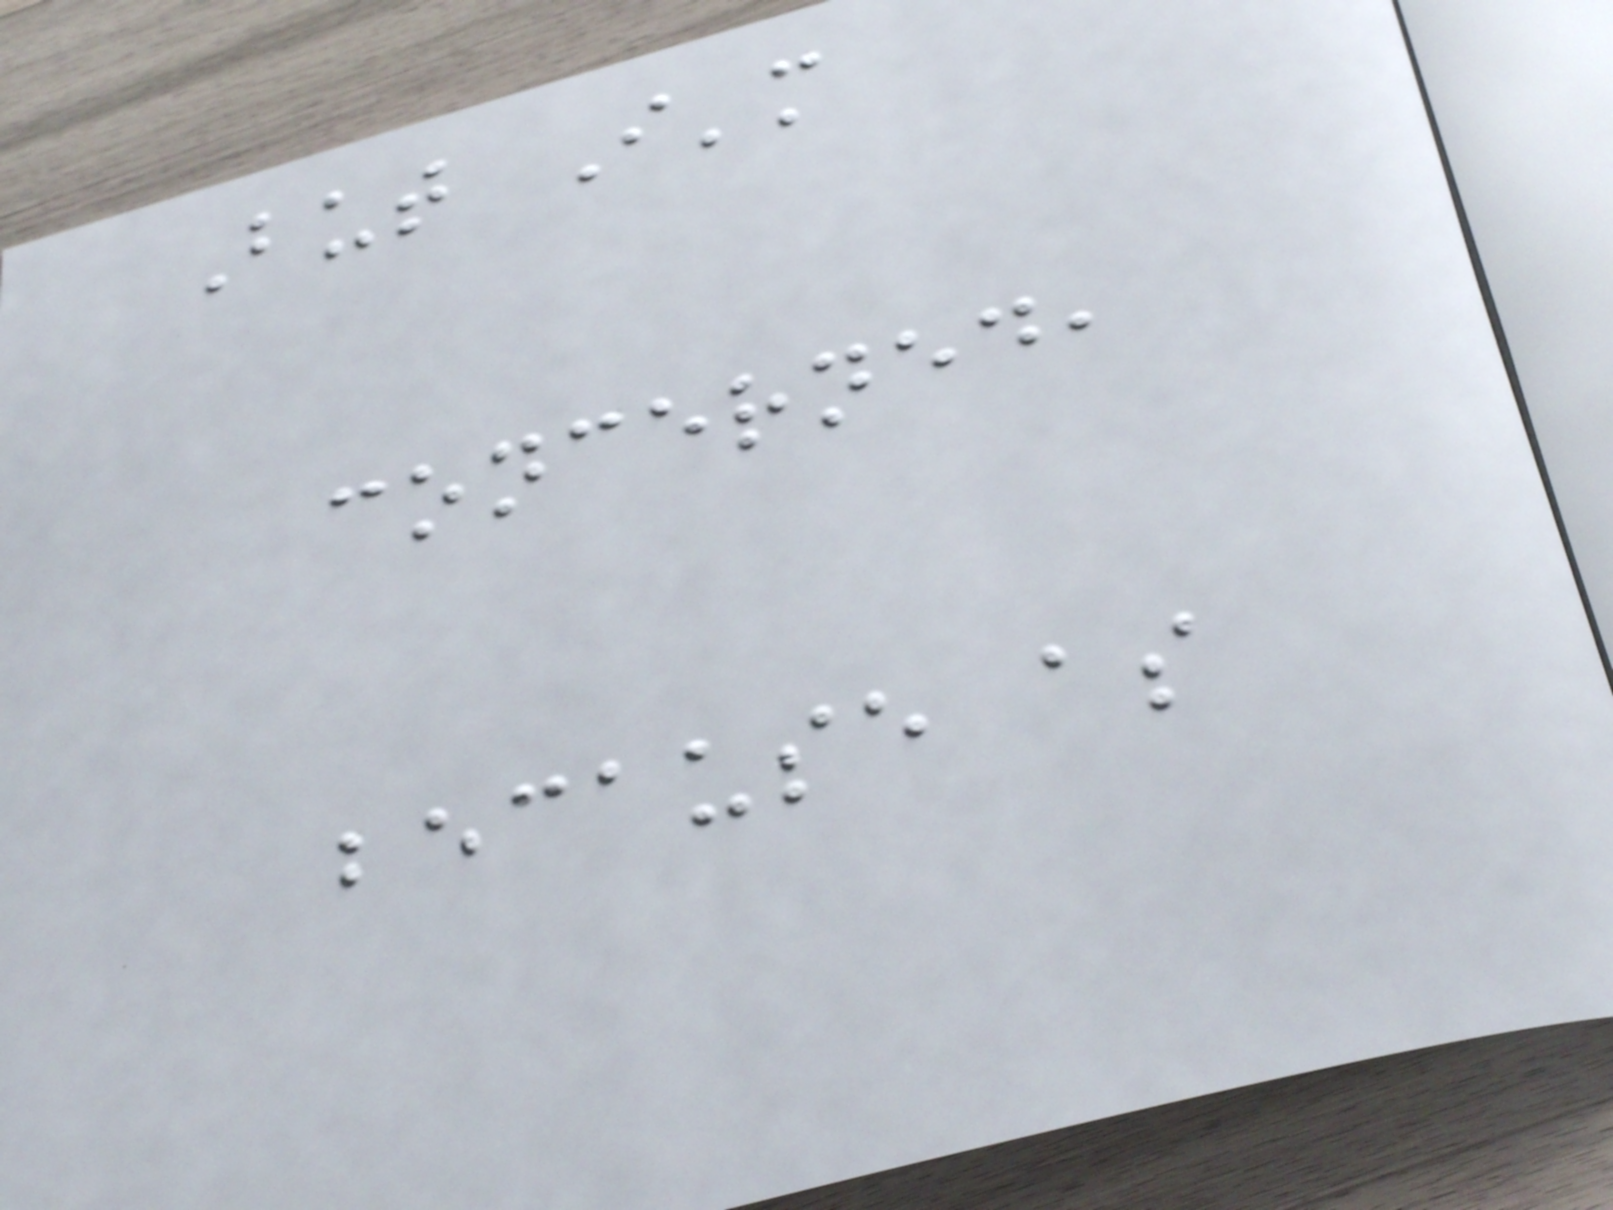But I'm
concerned,
because as
